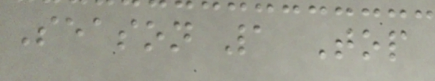Season 1 Top
